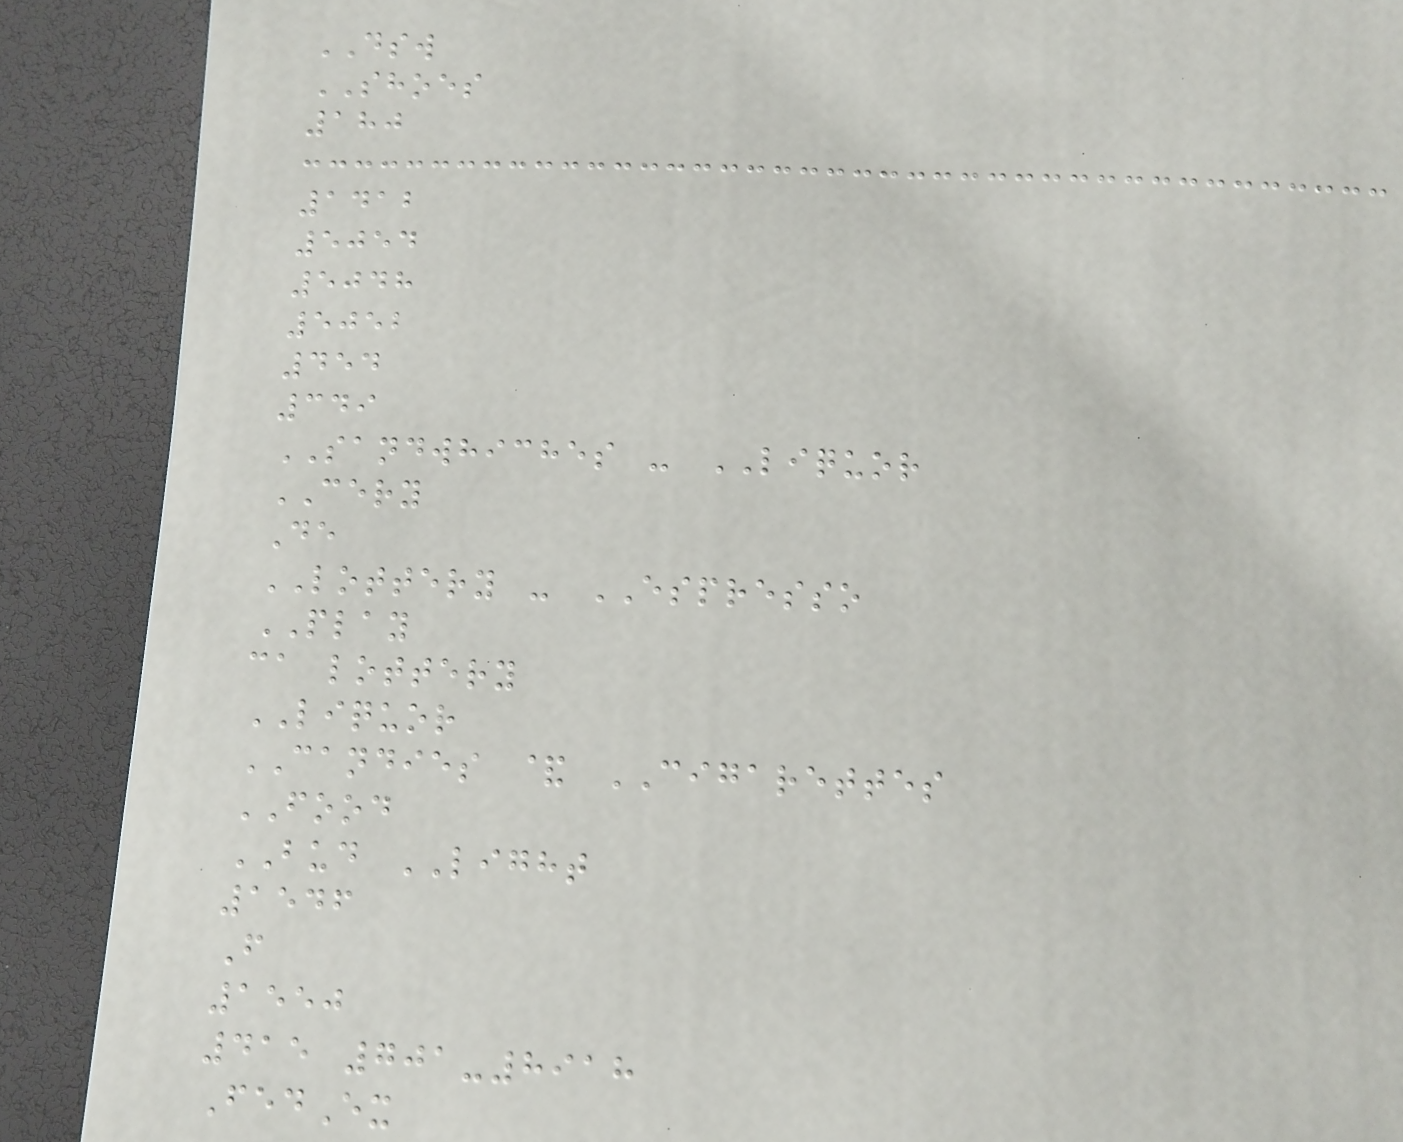DSW
SHOES
180
1412
5054
5048
5052
454
349
SANDWHICHES - LIQUOR
CERY
De
LOTTERY - ESPRESSO
PLAY
ca lottery
LIQUOR
CANDIES & CIGARETTES
FOOD
BUD LIGHT
1546
F
1550
415 701-8918
FedEx
